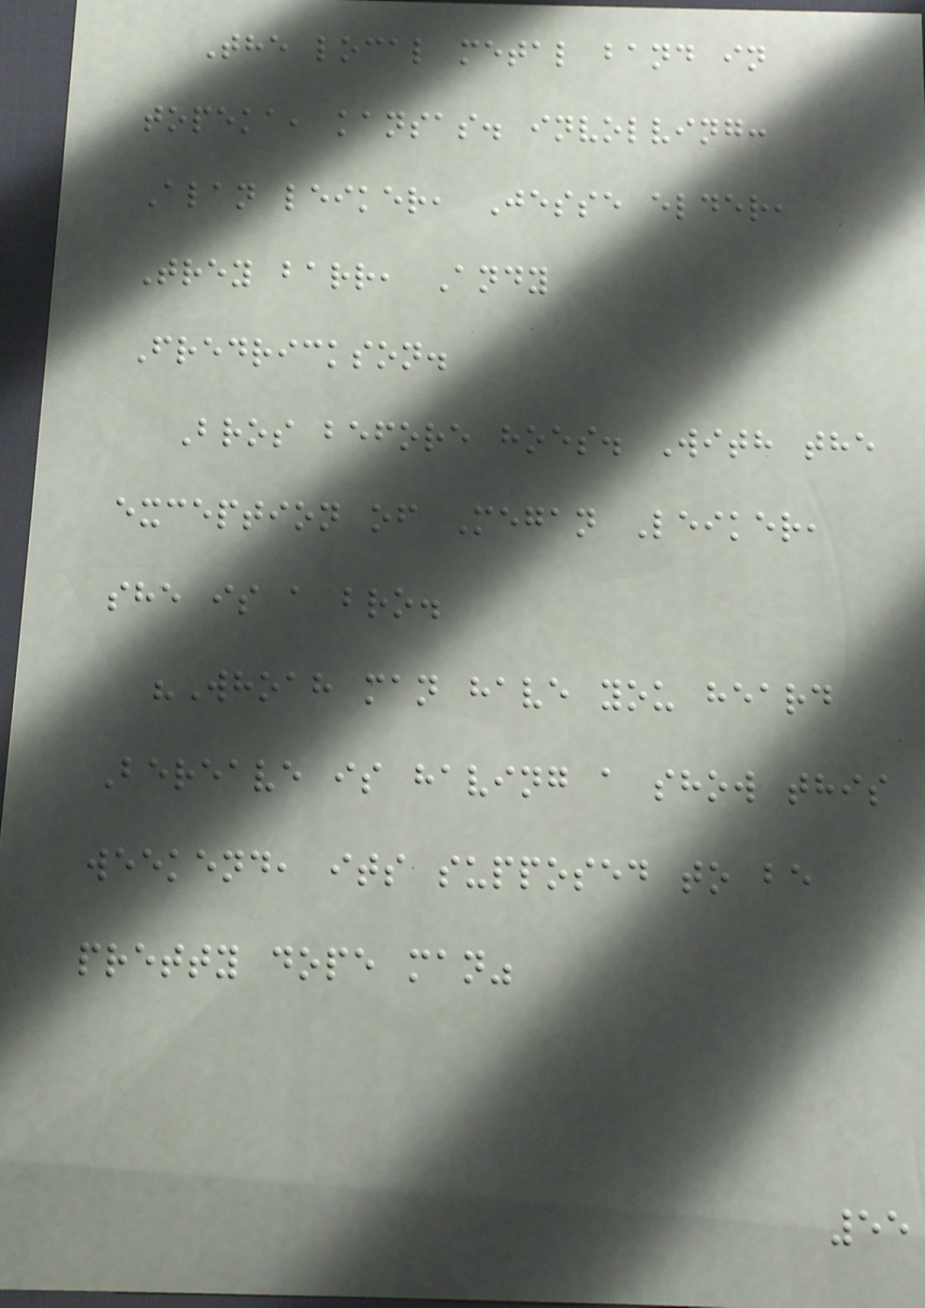The local metal band in
topeka, kansas. involving:
Alan leiker, Jesse elder,
Trey barr, Andy
Fredrickson.
Bros before hoes. With the
exception of Megan Leiker,
she is a bro.
"Whoah man have you heard
Bereave is having a show this
weekend, its supposed to be
pretty dope man"
55
